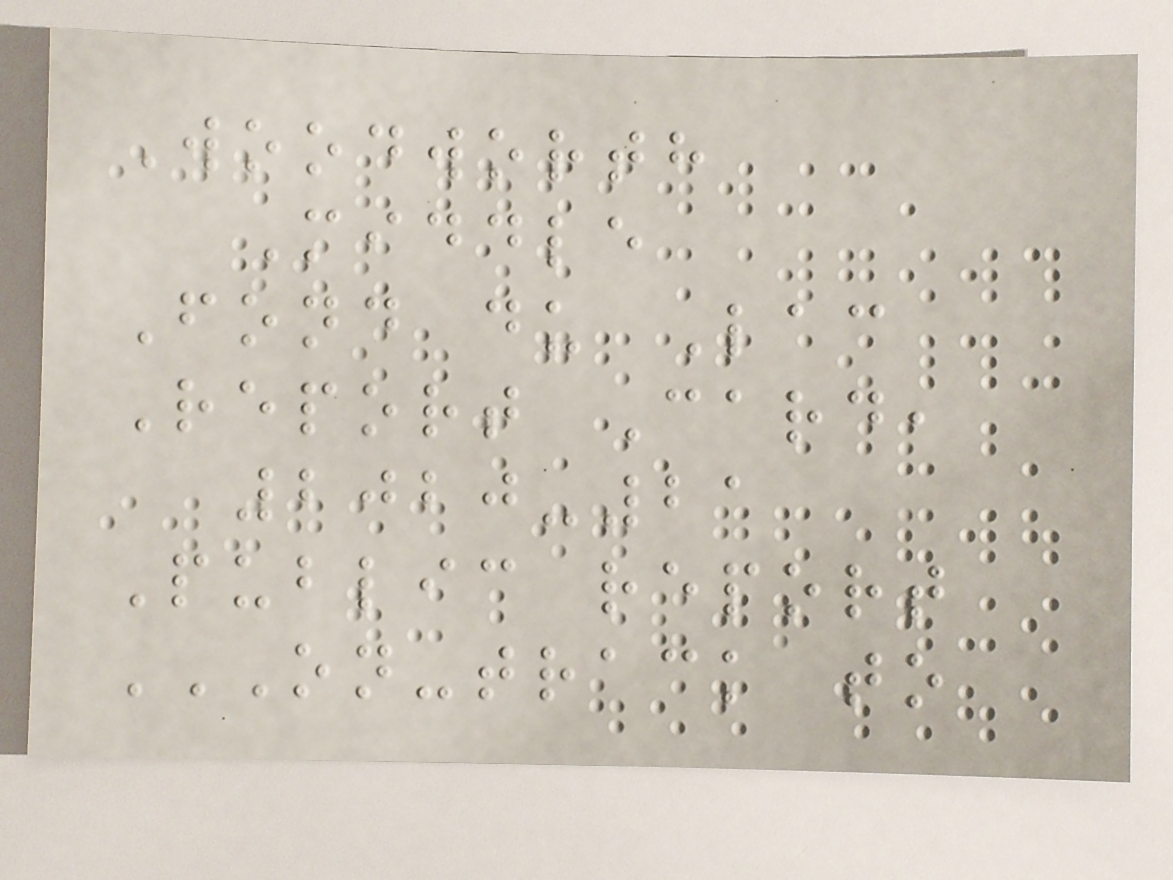Woodworth
Middle
Fond du Lac
Report Card,
2020-21
Public report
ON-TRACK TO
